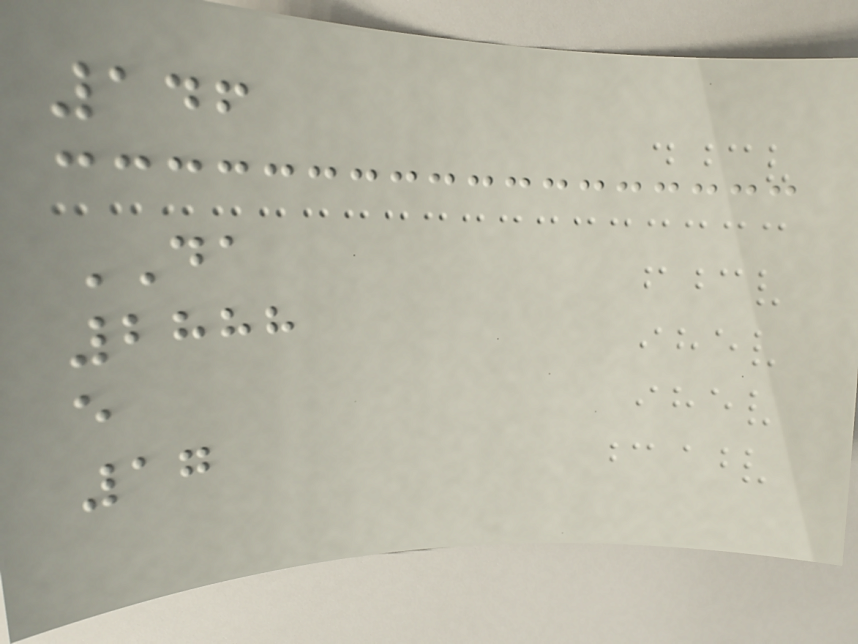146
DA
2888
e
17
